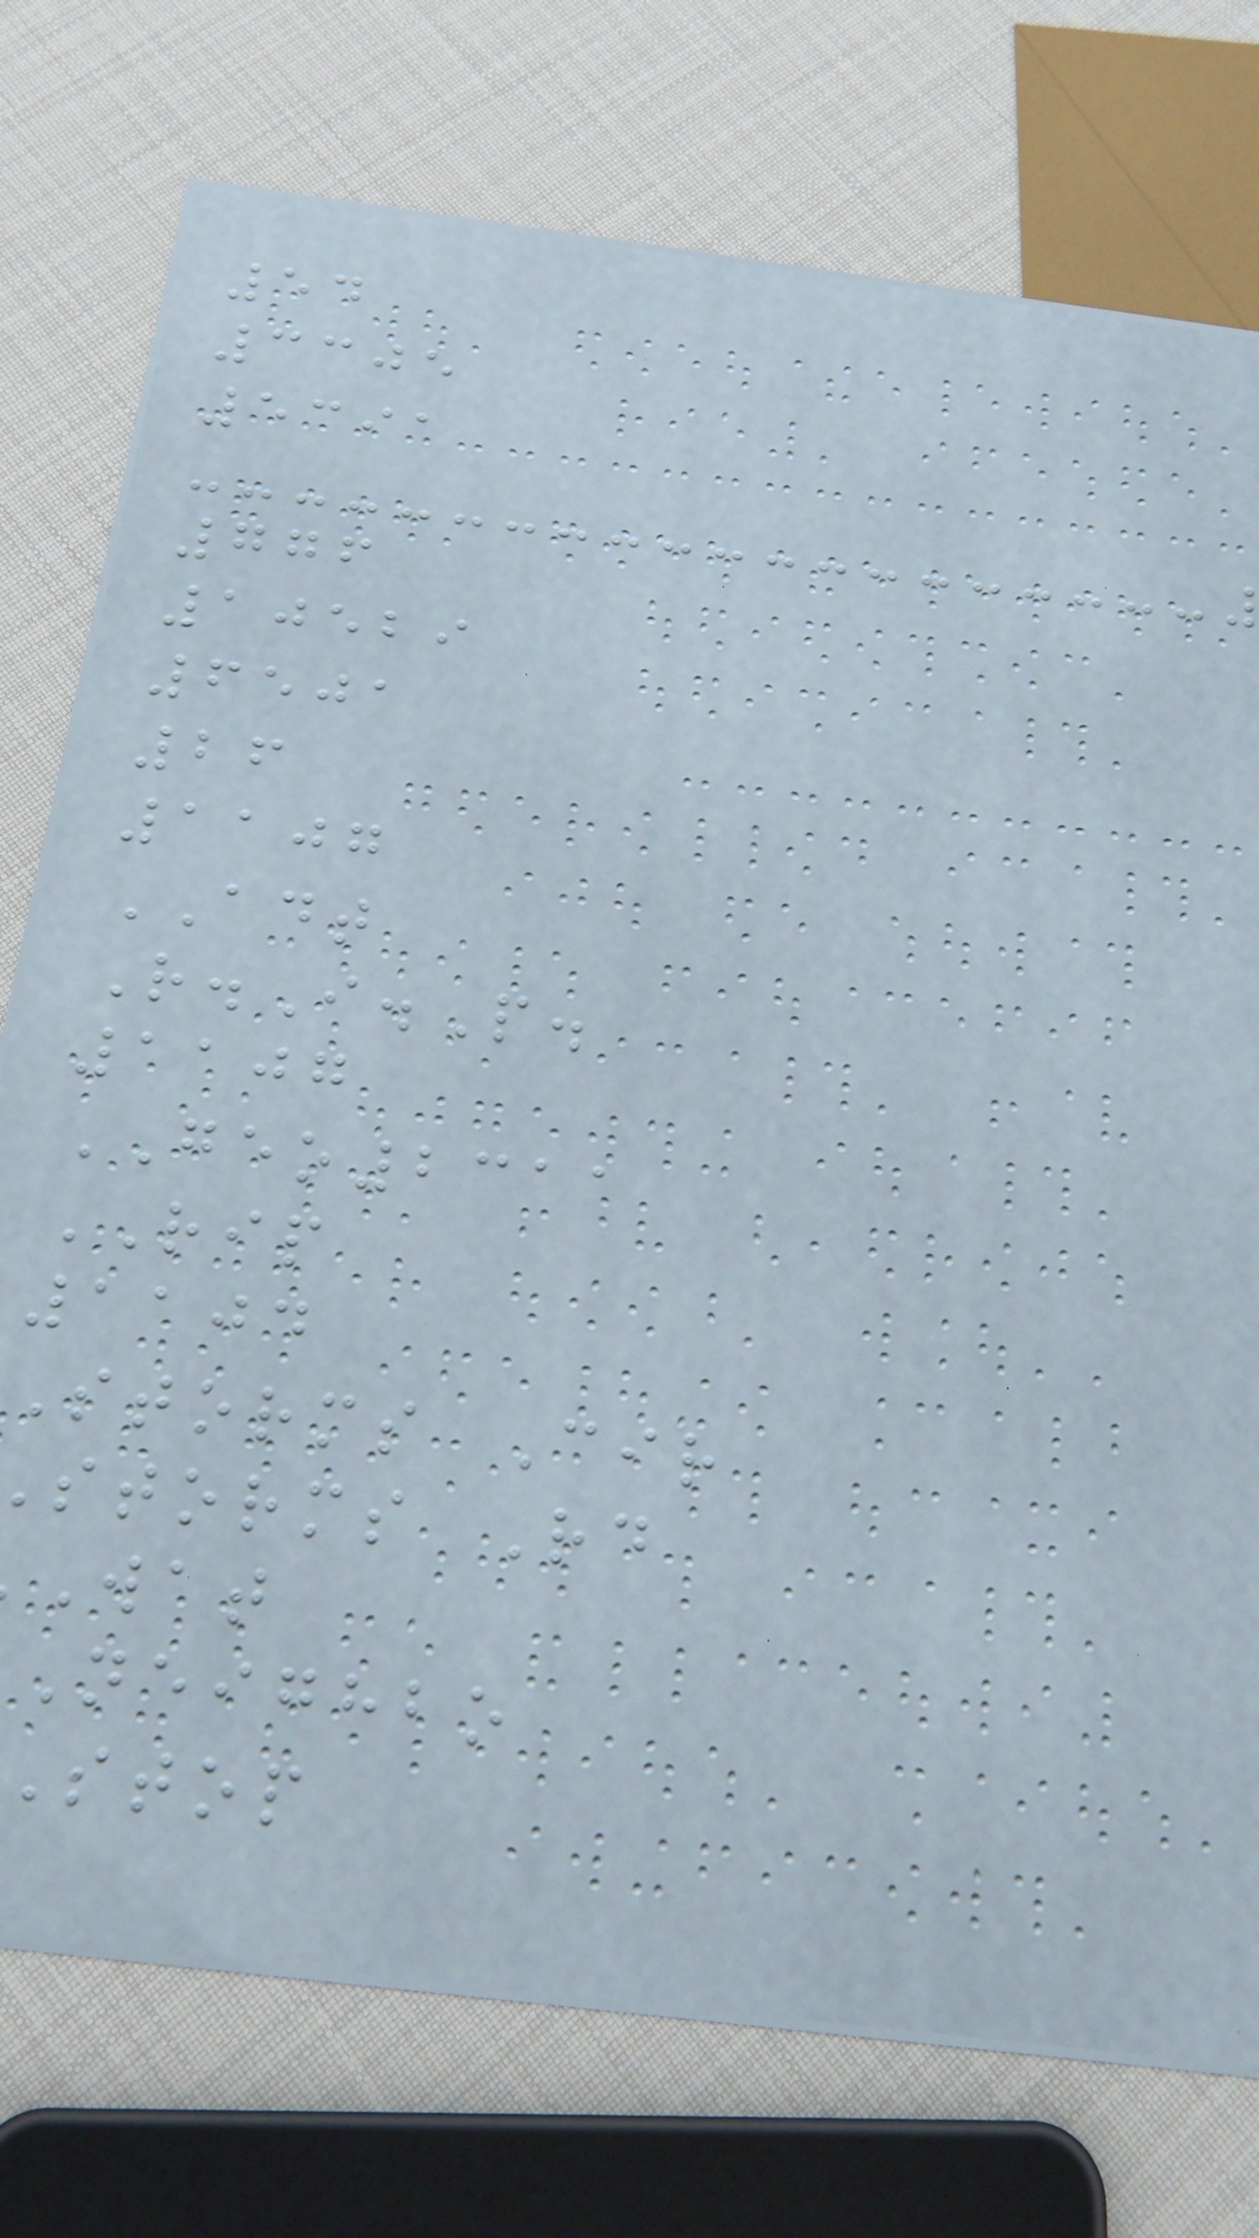54
3305
5391
776
10529
6501
26
1107
ADT
R.I.P.
1107
GEO2311
RIP
1104
Storms Cir
storms Rd
neighbo
stop
